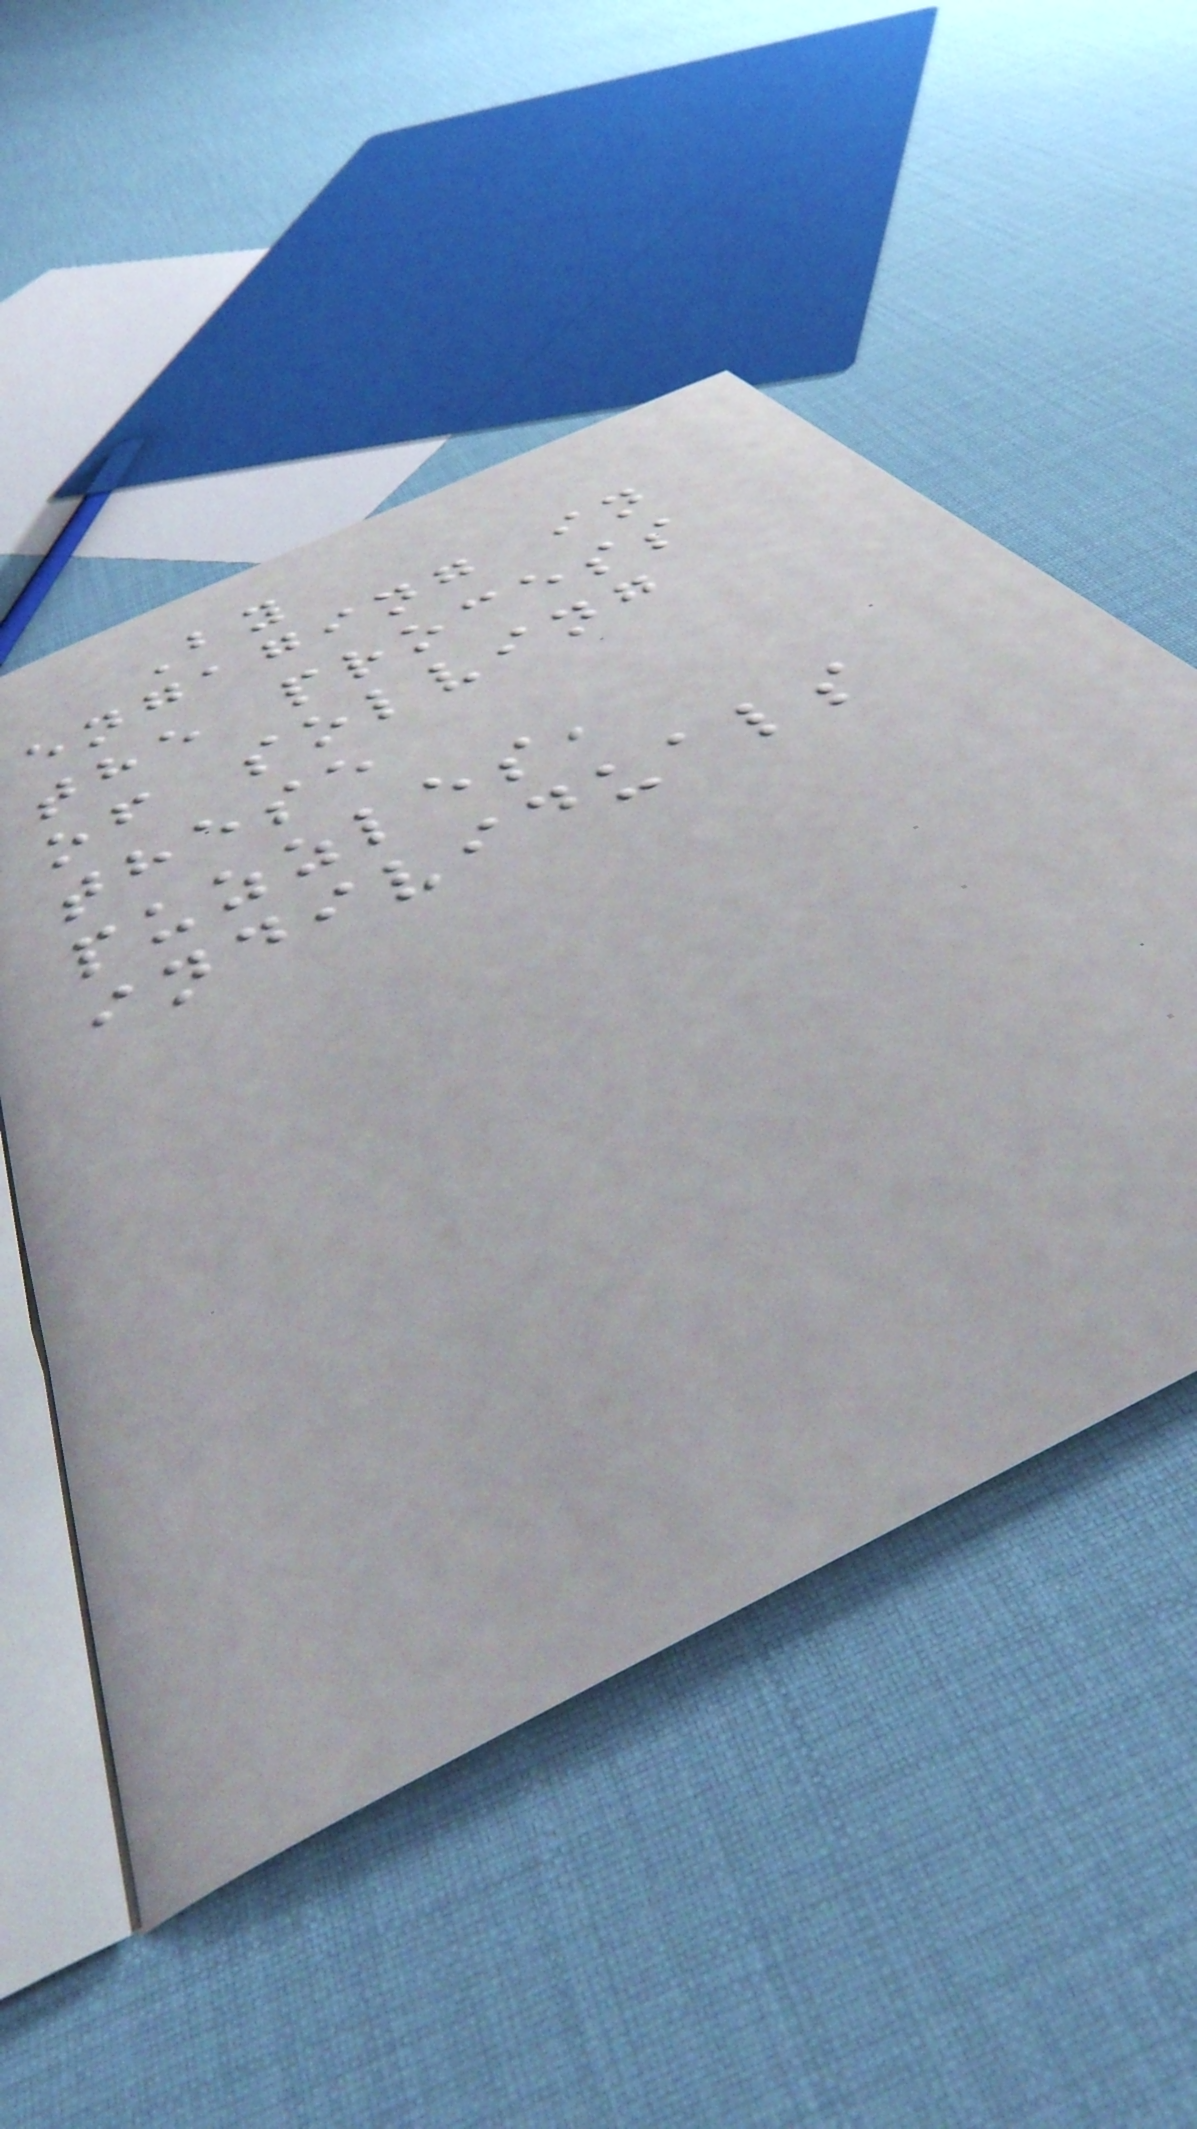By
engaging in
the process
of solving
these
puzzles,
individuals
